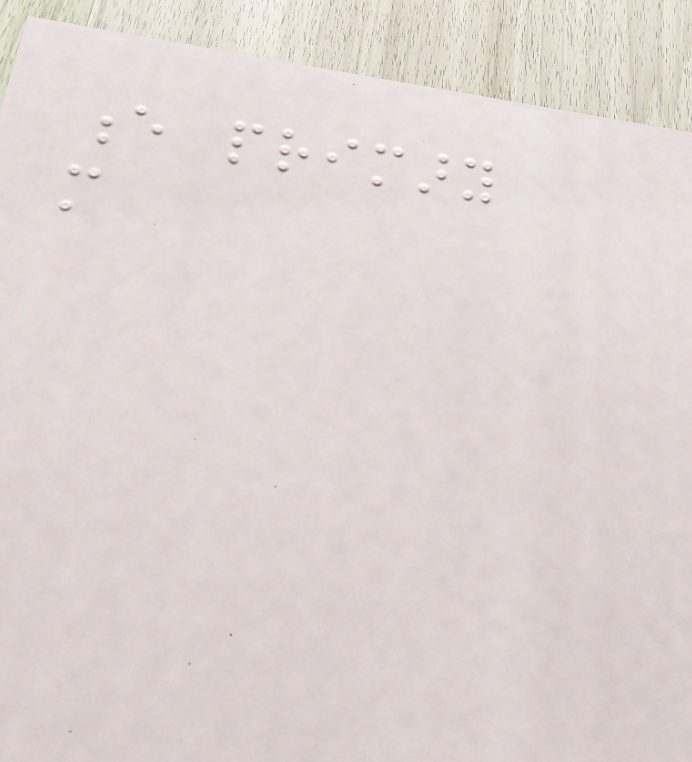e primary
more
